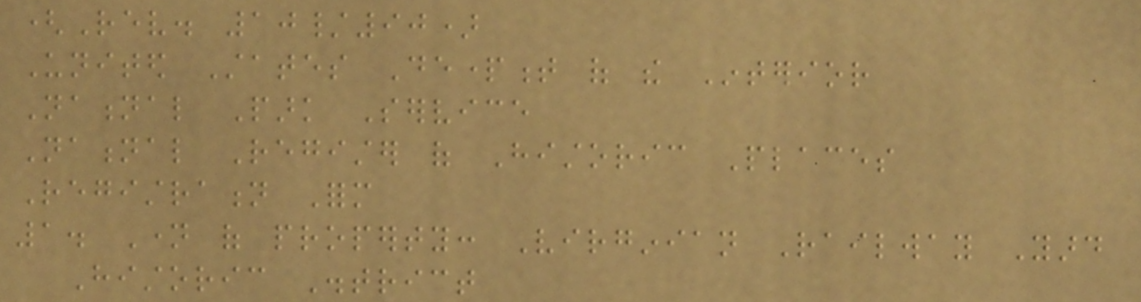(Rev. 10/90)
United States Department of the Interior
National Park Service
National Register of Historic Places
Registration Form
1. Name of property: Virginian Railway Yard
Historic District
